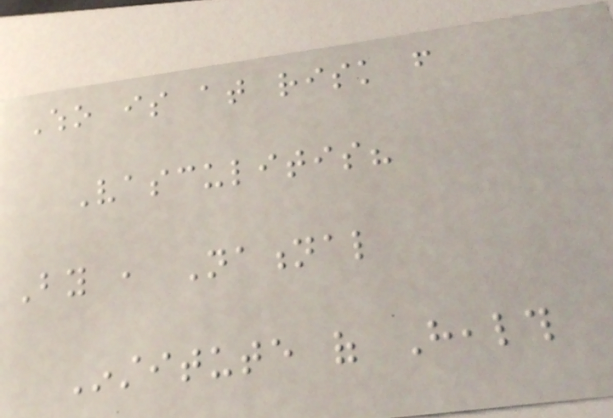Who is at risk from
Vasculitis?
By , National
Institute of Health
